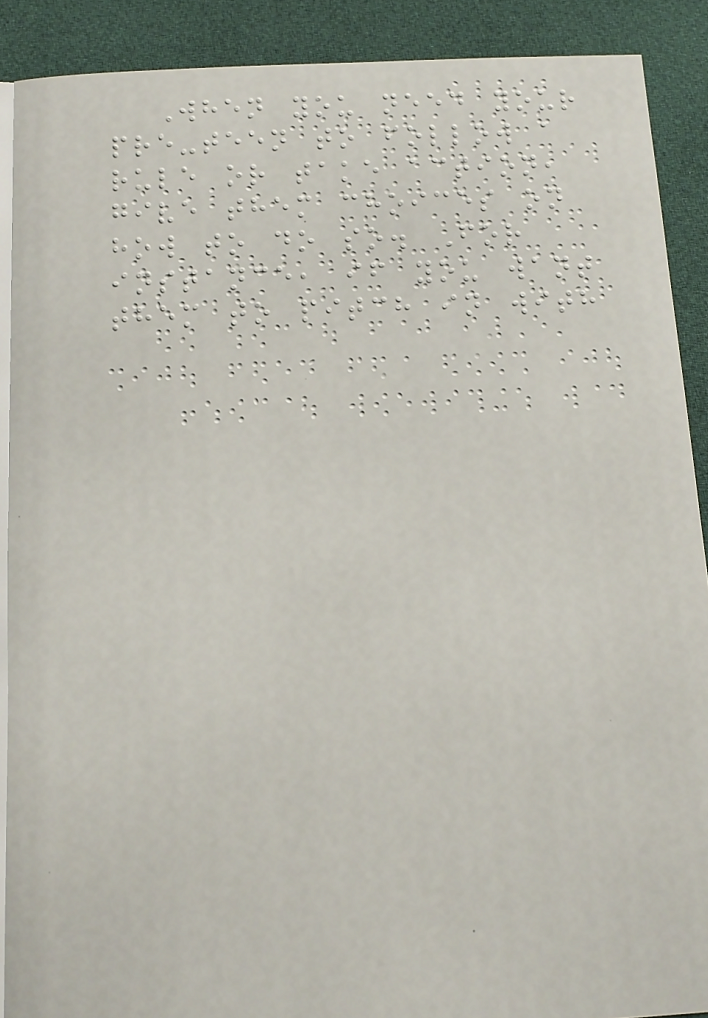When you need your
pre-teen to follow a
rule or take action,
give them choices on
how to do so. For
instance, if you want
them to pitch in with
